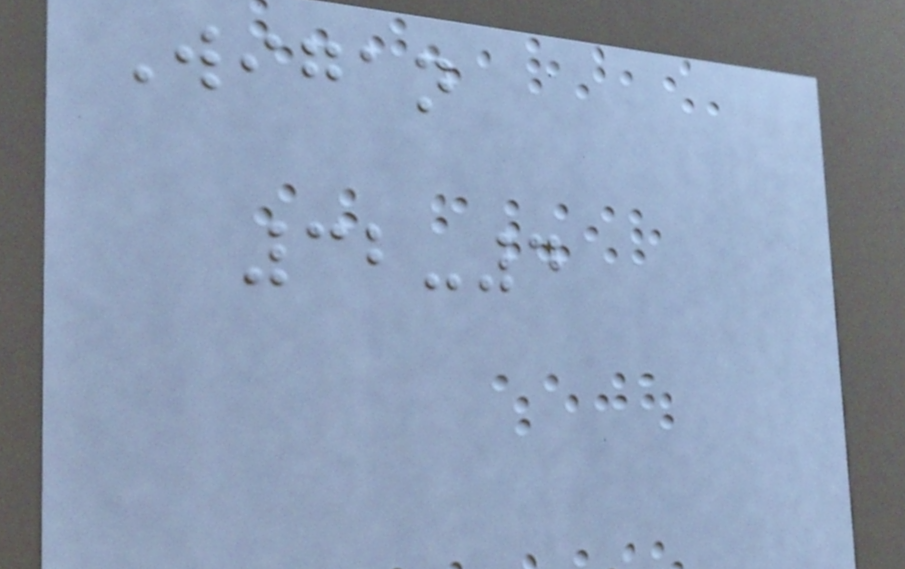Wigan
32-4
